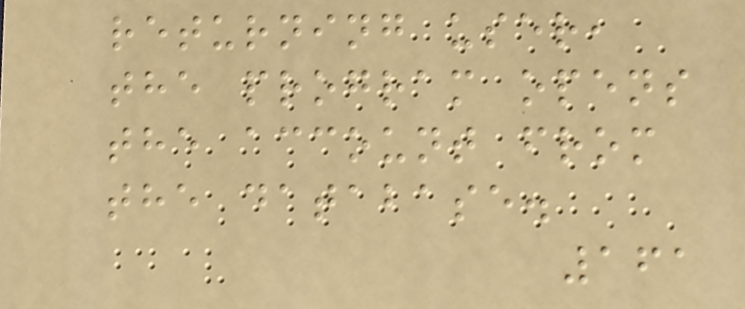returning user,
the program opens
the account from
the database.
161
